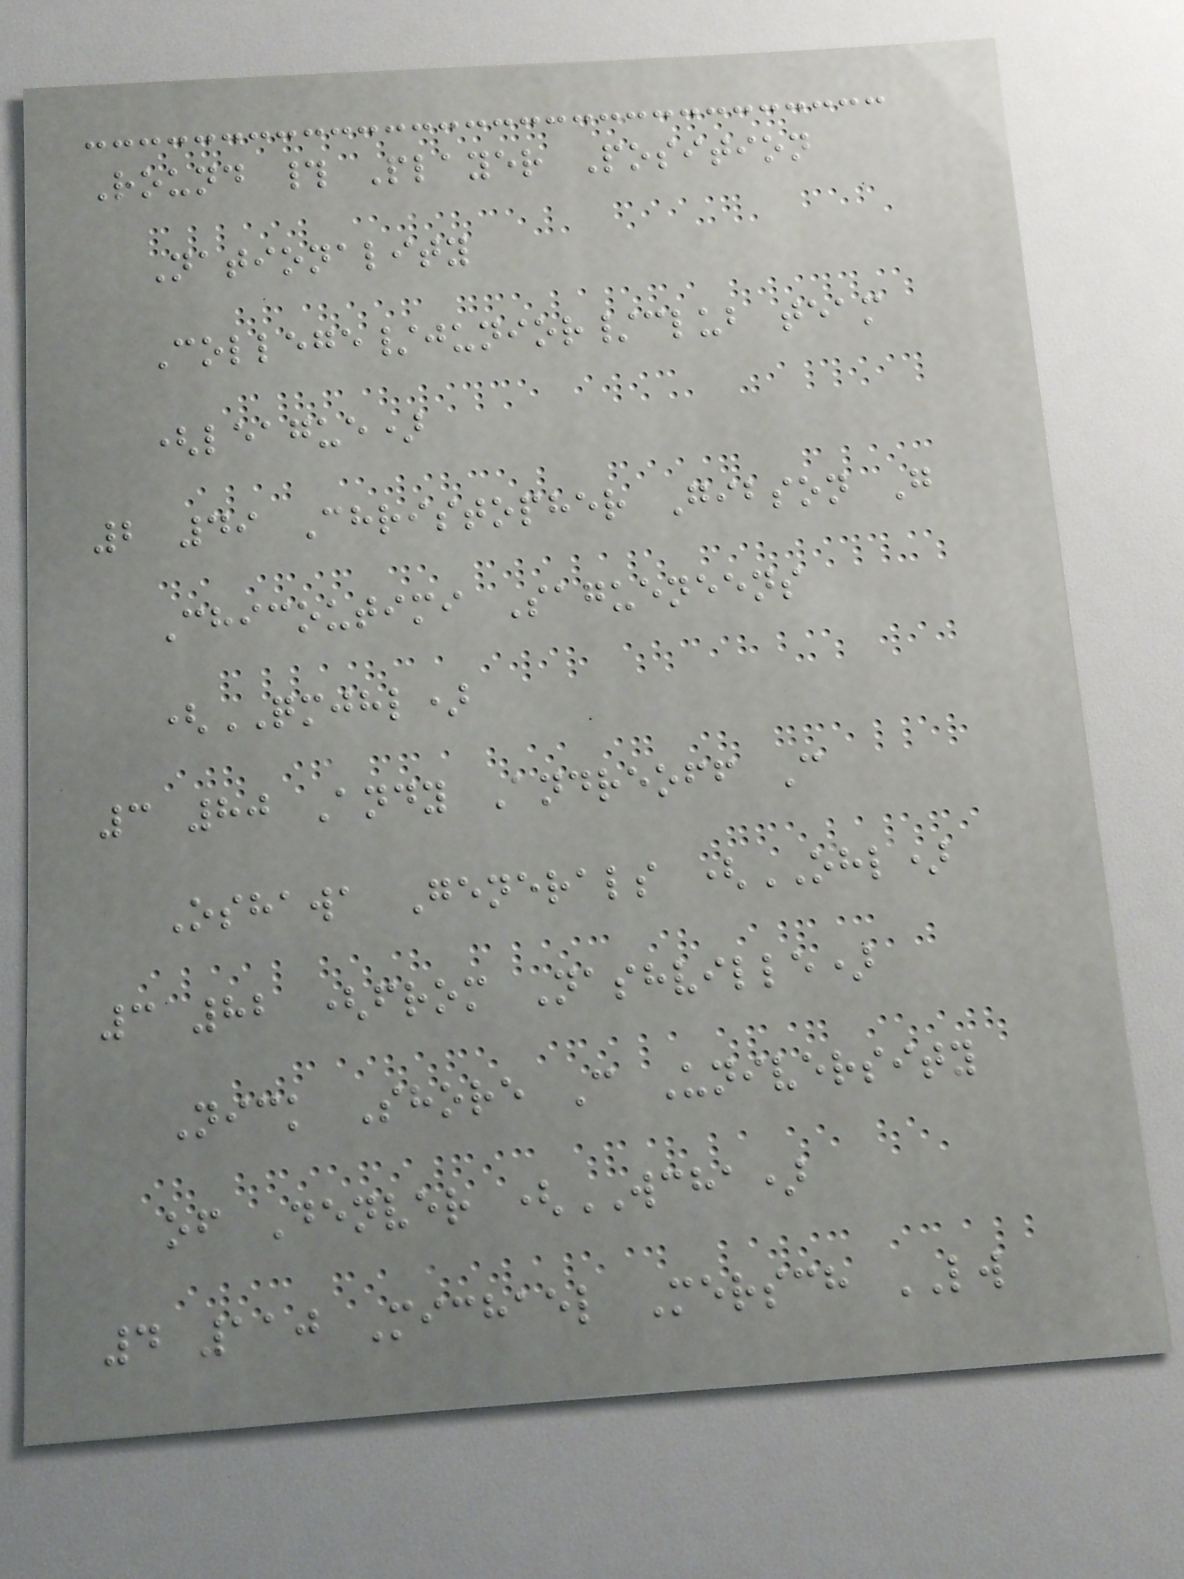Round # Player Position
Nationality
College/junior/club team
(league)
2 49 Christopher Gibson G
Chicoutimi Sagueneens
(QMJHL)
3 80 Andy Andreoff C
Oshawa Generals (OHL)
3 82 (from Nashville)
Nick Shore C University
of Denver (WCHA)
4 110 Michael Mersch LW
